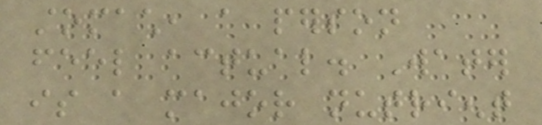stomach, a person
feel actual. Water
is a major nutrient
